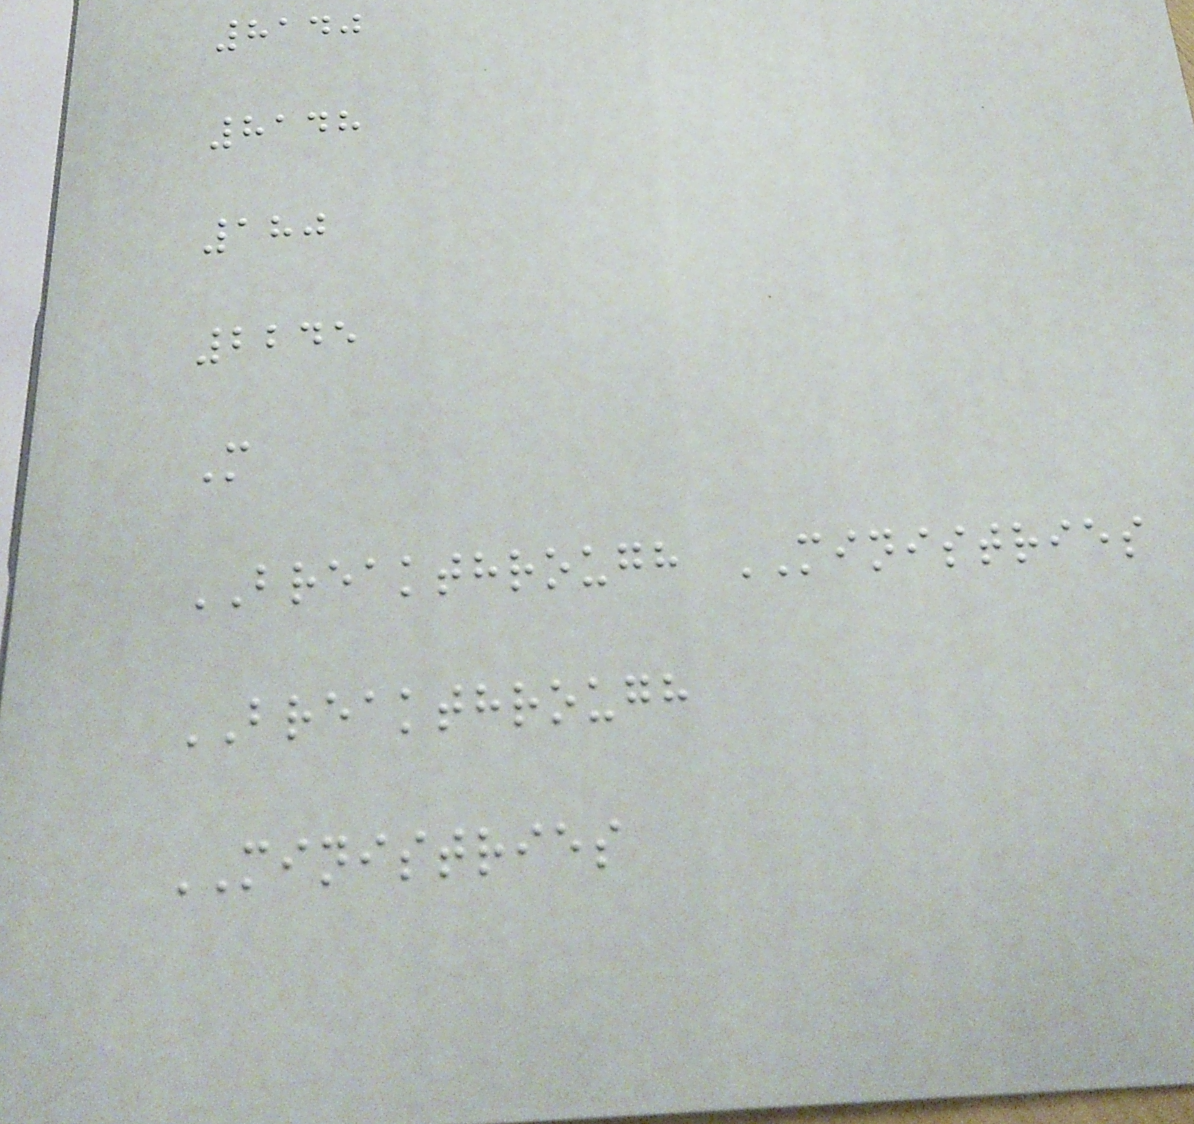8140
8148
180
2245
M
BREAKTHROUGH MINISTRIES
BREAKTHROUGH
MINISTRIES
